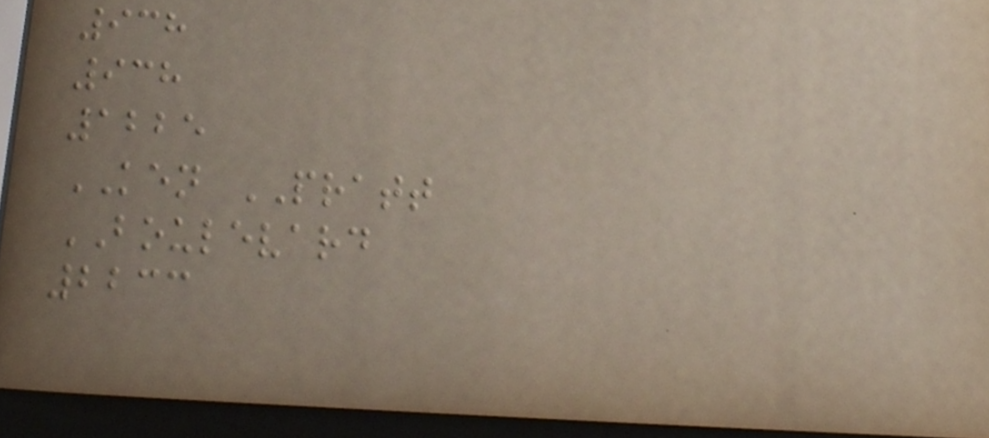938
938
1225
KEN PRATT
BOULEVARD
2233
